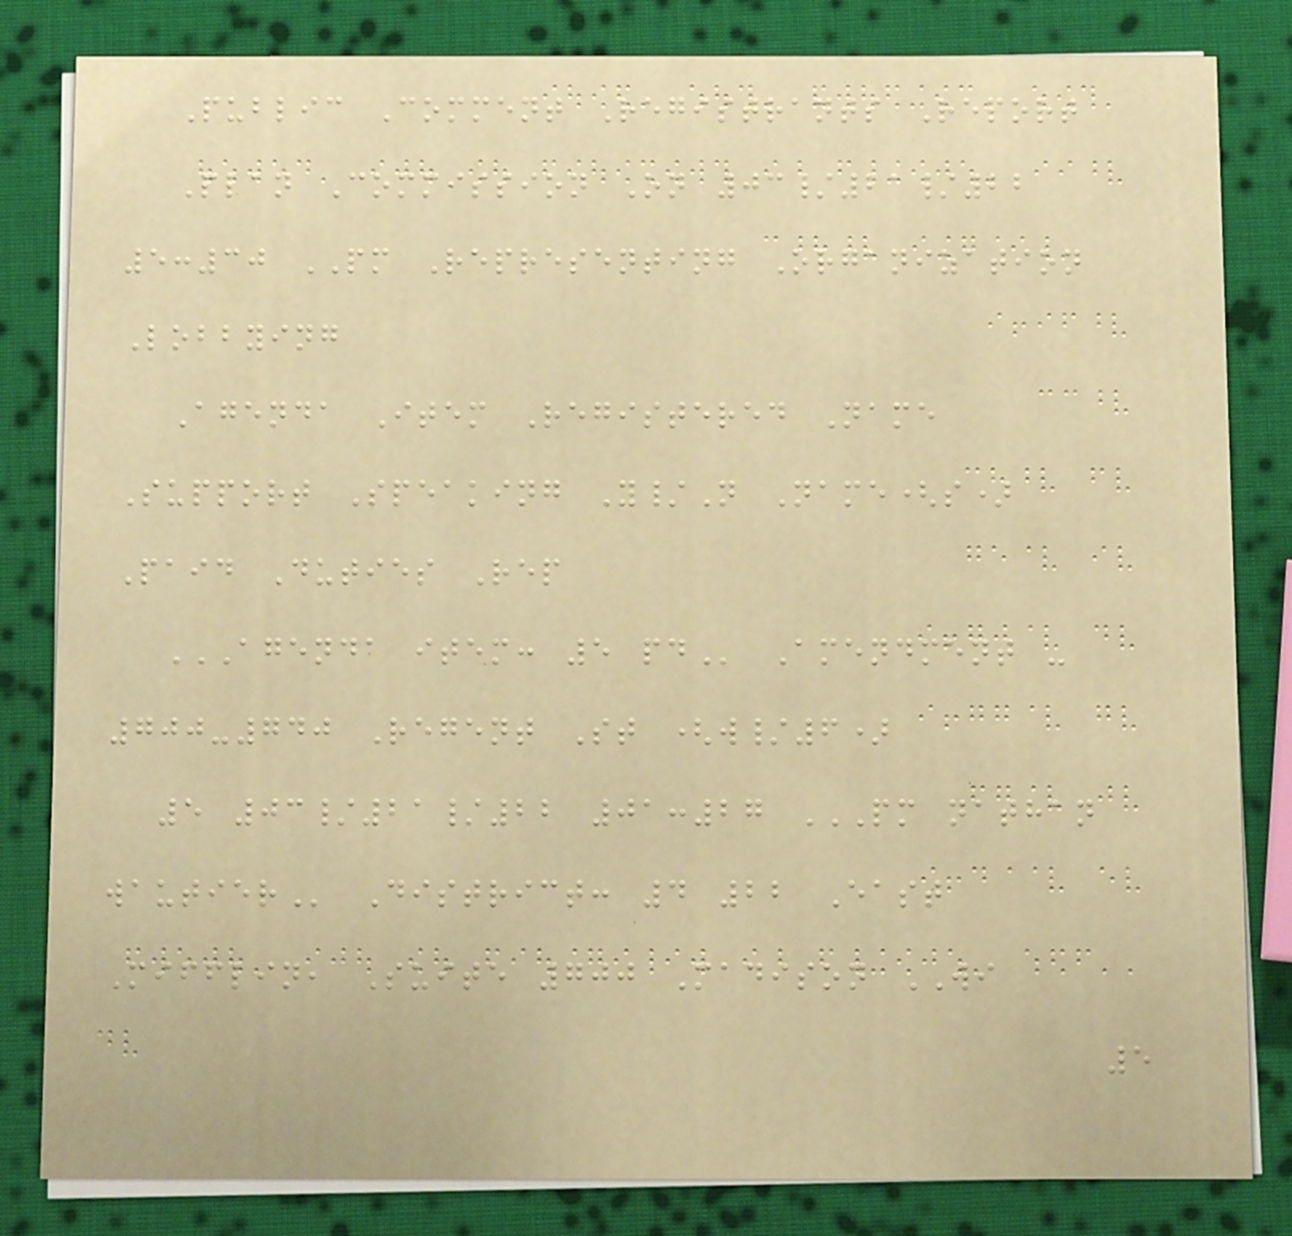Public Comment Registrants Report
Plan Commission On 03/21/22
5:30 PM Representing Organization
Lobbying
Agenda Item Registered Name
Support Speaking Y/N Name(s)
Paid Duties Rep
AGENDA ITEM: 5 PD Amendment -
700-740 Regent St (w/6)
5 03/21/22 01:27 PM NATHAN
WAUTIER District: 4 22 East
Mifflin, Suite 700 Madison WI
5
